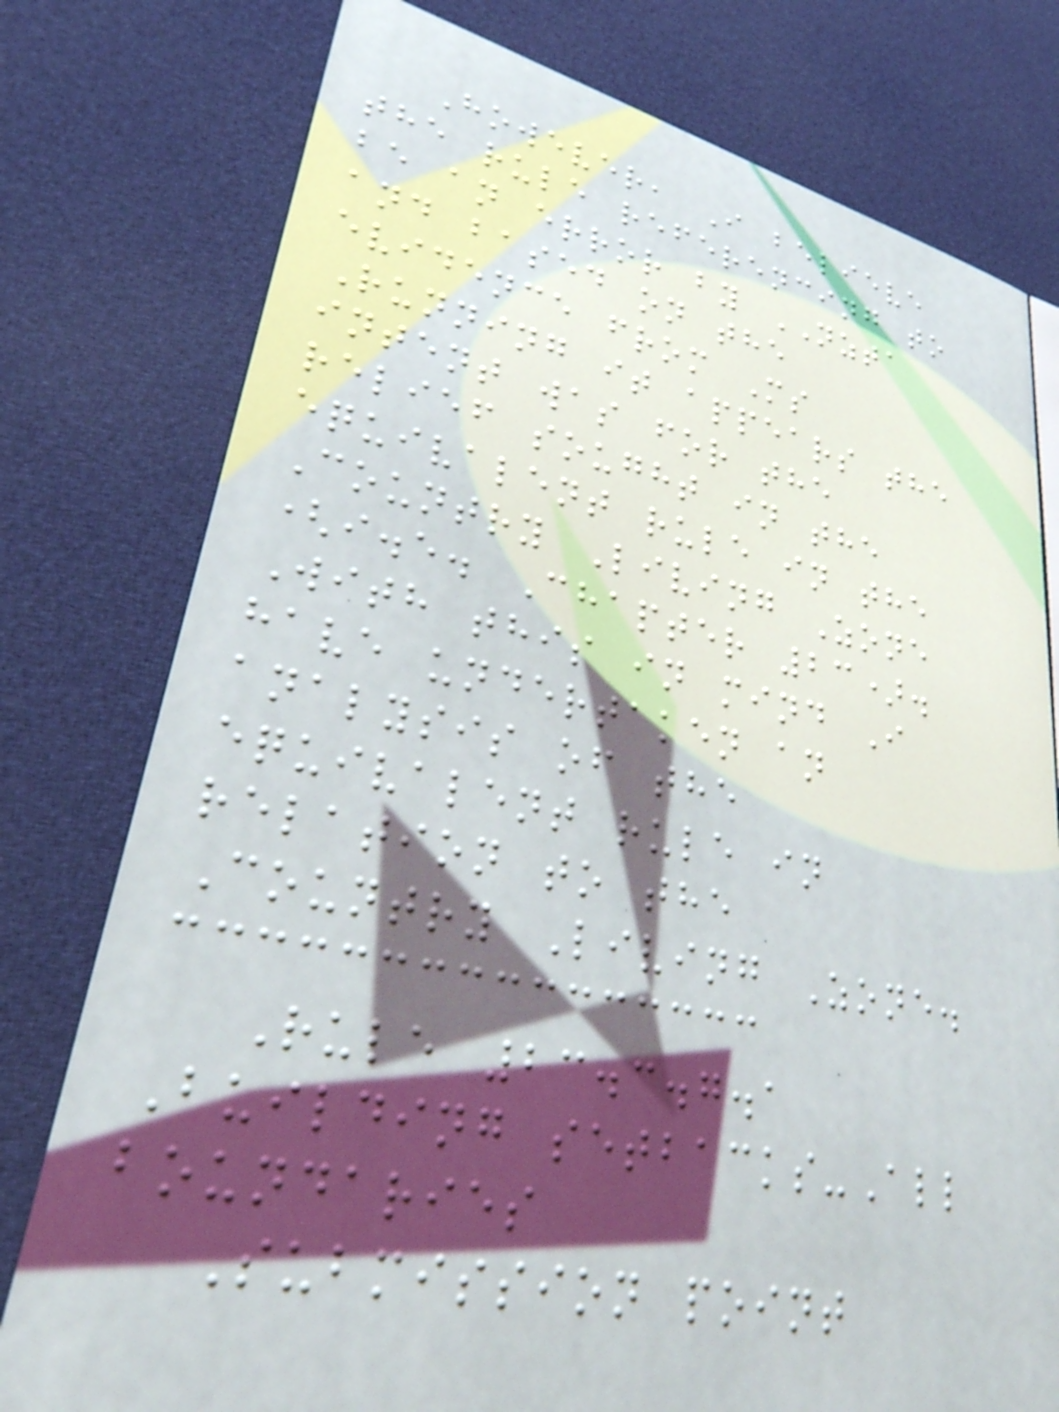However, I believe
the rule referencing to
be an error by NZTA
and based on the
evidence from Ms
Running it appears the
intent was for the
relief sought in the
equivalent rule in the
Country Living Zone
(i.e. Chapter 23).
With this in mind I
have undertaken an
analysis of the
equivalent rule in
relation to the
Country Living Zone.
Rule 23.3.7.1
Building setbacks-All
boundaries
Submission point
